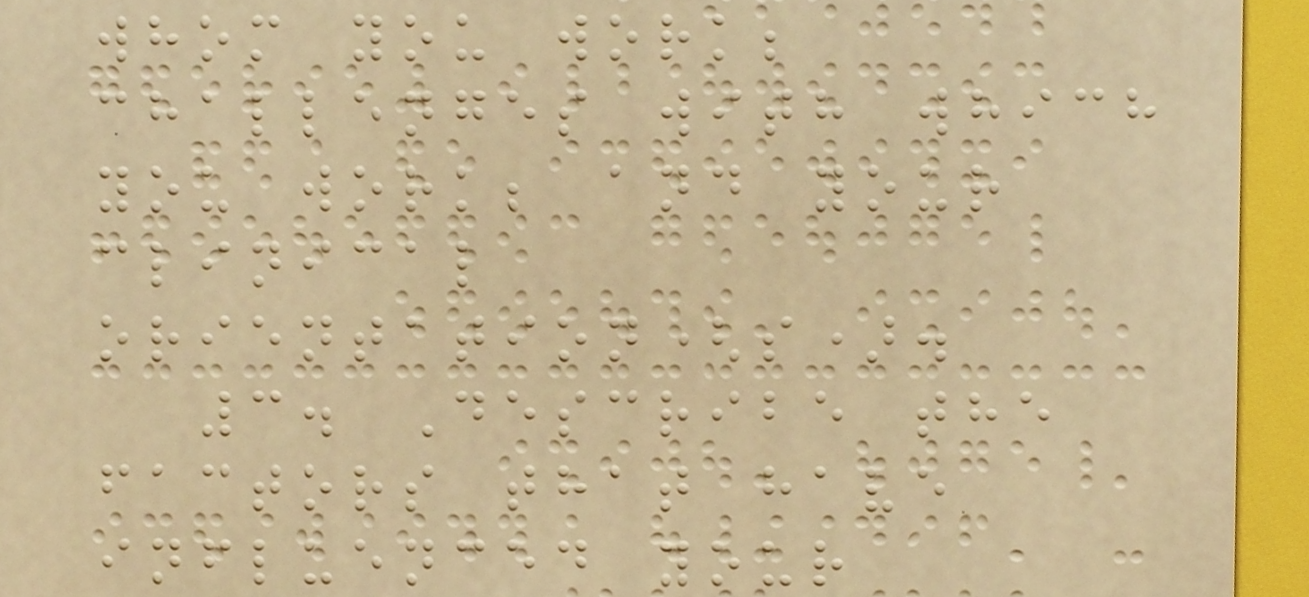whom you work;
challenges with which
you work; and your
clinical
orientation(s).
3. Describe the
factors that have
influenced your
